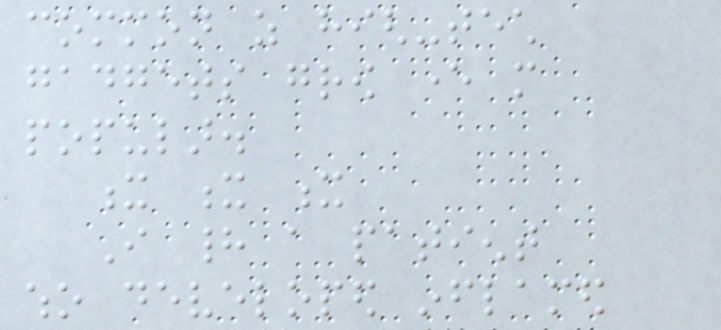common as high-tech
gadgets grow ever more
popular.
x x x
I had a patient
who developed inflamed
